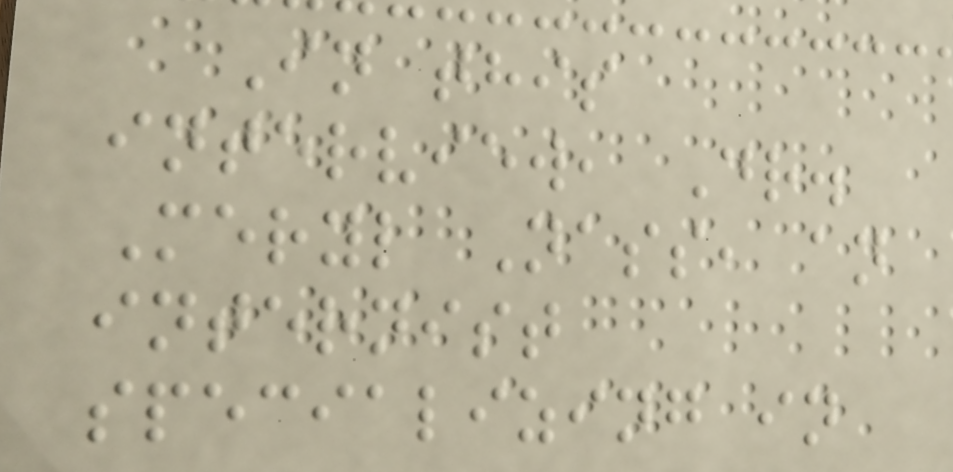In this
interview, Dr.
Meryl Nass, an
internist
specializing in
